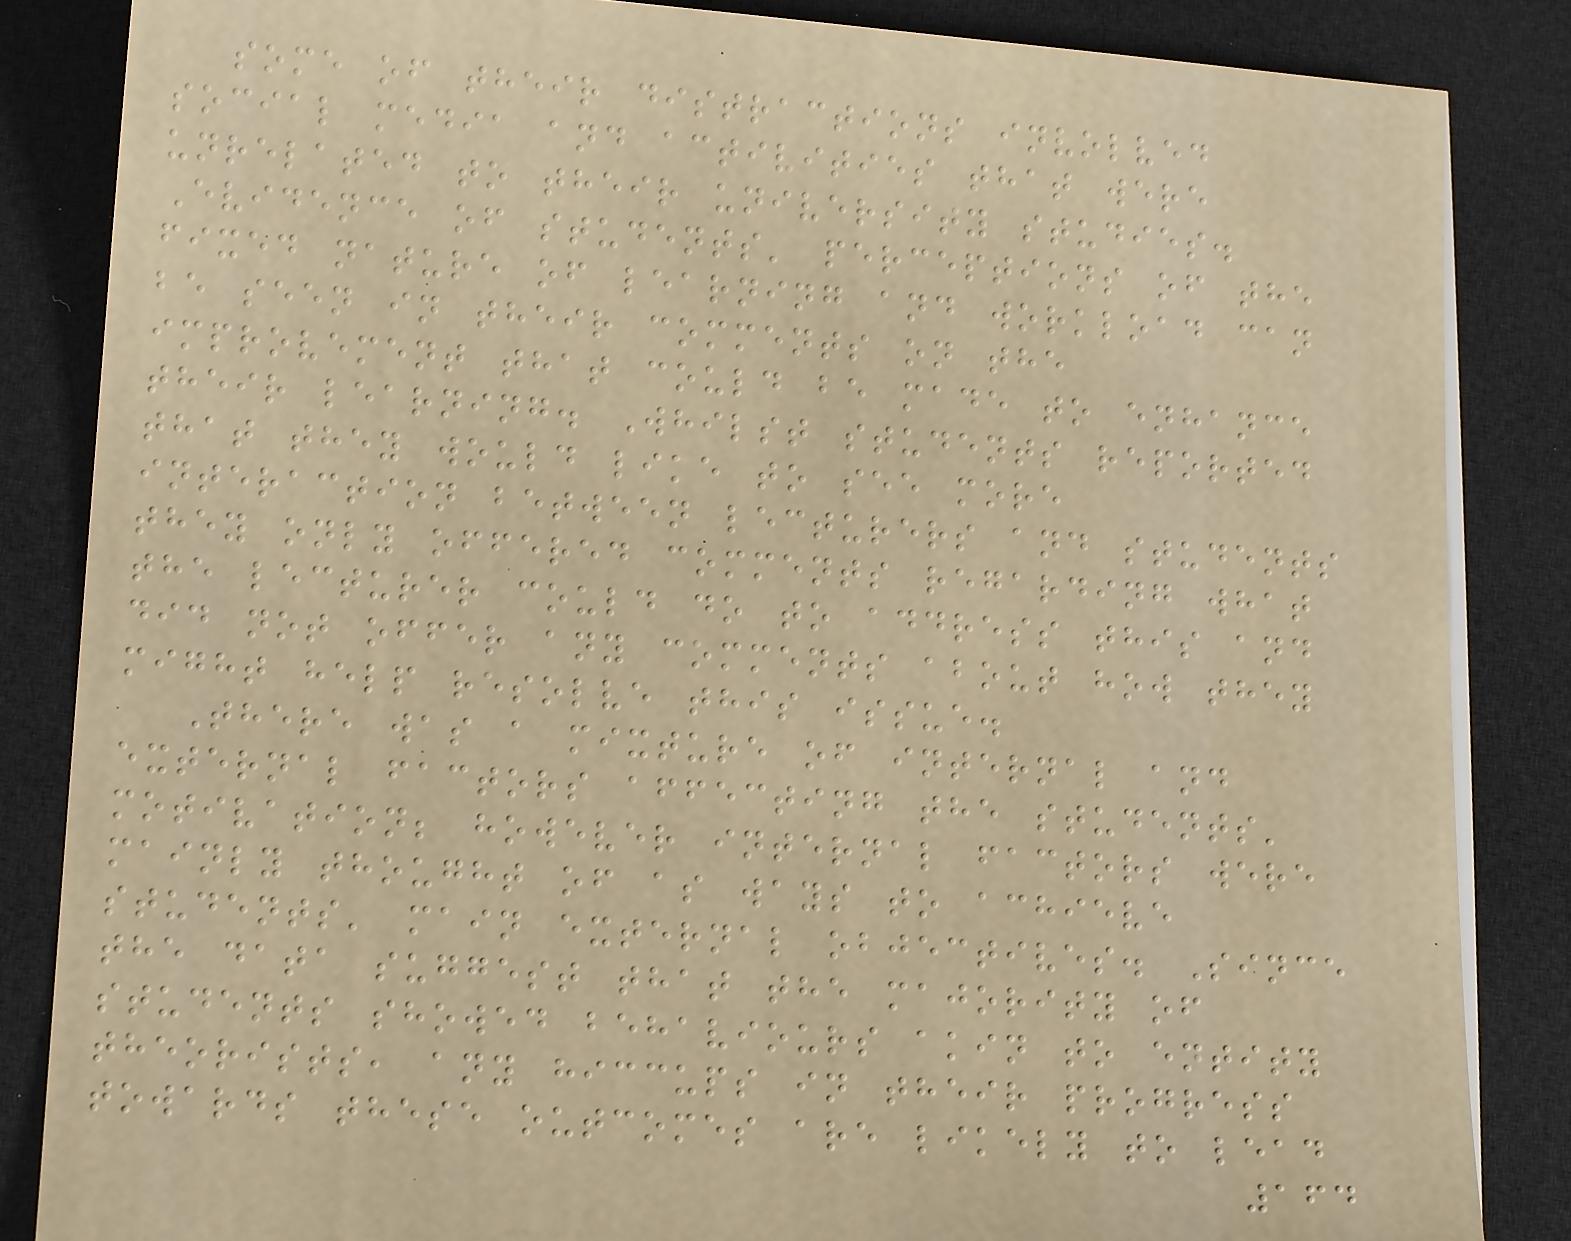some of their distractions involved
social media and activities that were
unrelated to their university studies.
Evidence of students' perceptions of the
fixed nature of learning and workload can
be seen in their comments on the
improvement that could be made to enhance
their learning. Whilst students reported
that they would like to see more
interaction between lecturers and students
they only offered comments regarding what
the lecturer could do to address this and
did not offer any comments about how they
might help resolve this issue.
There was a mixture of internal and
external factors affecting the students'
motivation; however internal factors were
mainly thought of as ways to achieve
students' main external objectives. Since
the data suggest that the majority of
students showed behaviours akin to entity
theorists, any hiccups in their progress
towards these outcomes are likely to lead
164
